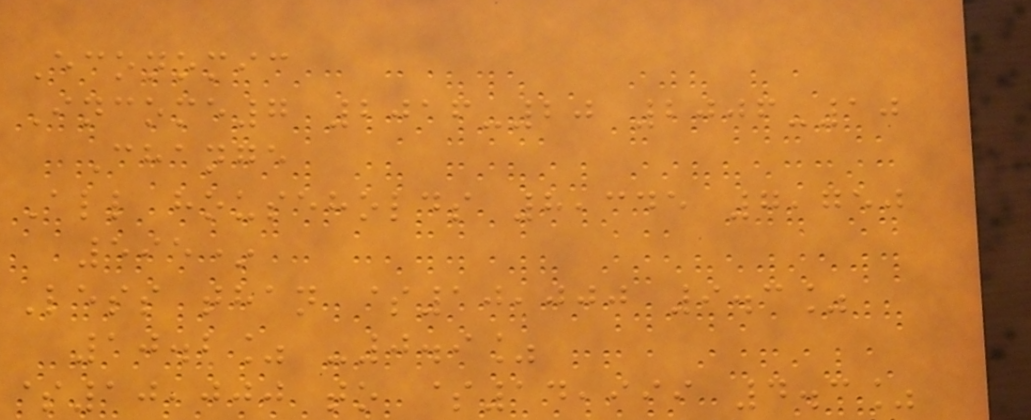Economic
Income7 2016-20 2006-10
Change
All households 8,345 7,750
595*
Less than $10,000 9.3%
10.2% -0.9%
$10,000 to $14,999 4.3%
